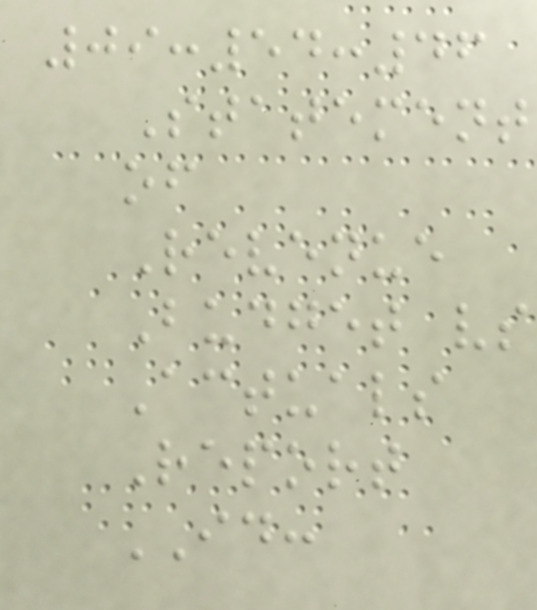09:54:46
Statement
of
Revenue
Budget vs
Actuals
Report
ID:
